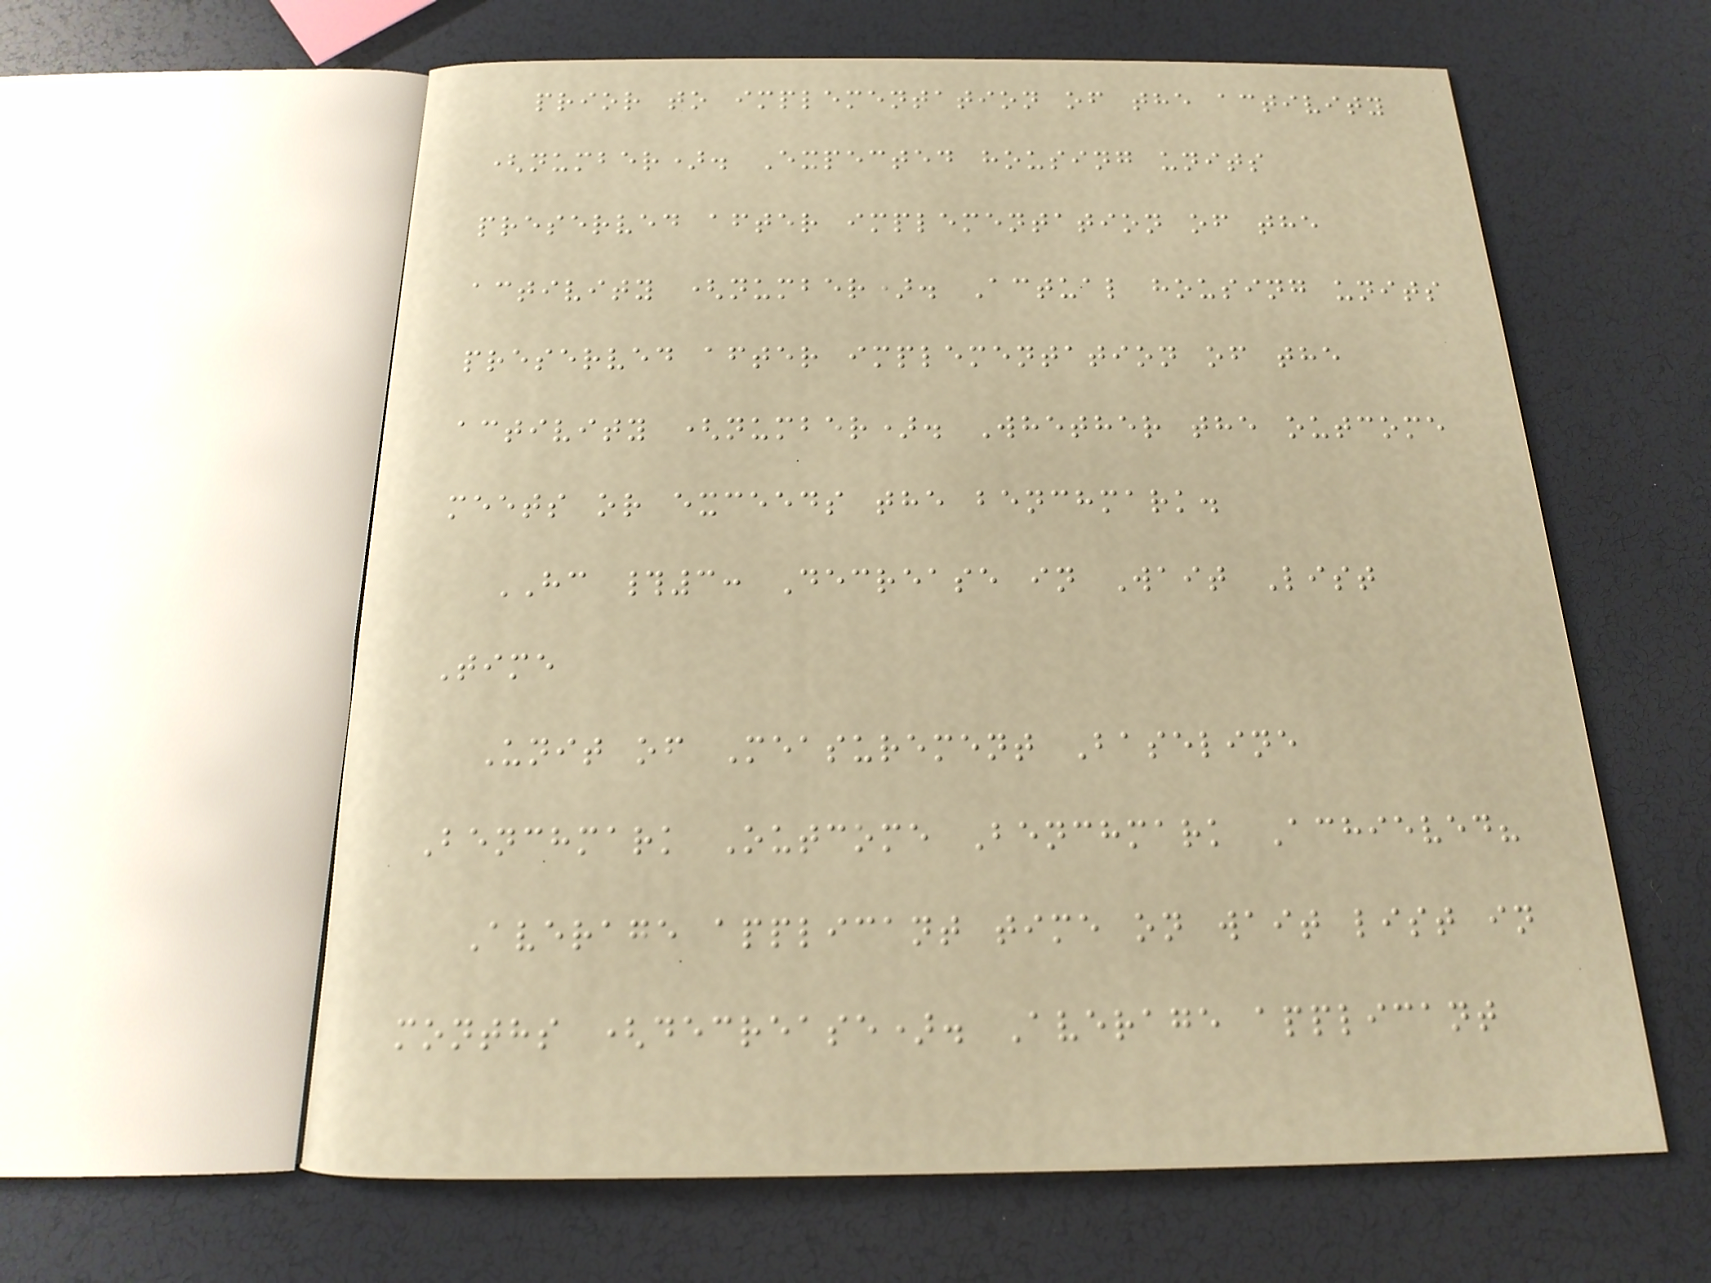prior to implementation of the activity
(number). Expected housing units
preserved after implementation of the
activity (number). Actual housing units
preserved after implementation of the
activity (number). Whether the outcome
meets or exceeds the benchmark.
HC #3: Decrease in Wait List
Time
Unit of Measurement Baseline
Benchmark Outcome Benchmark Achieved?
Average applicant time on wait list in
months (decrease). Average applicant
